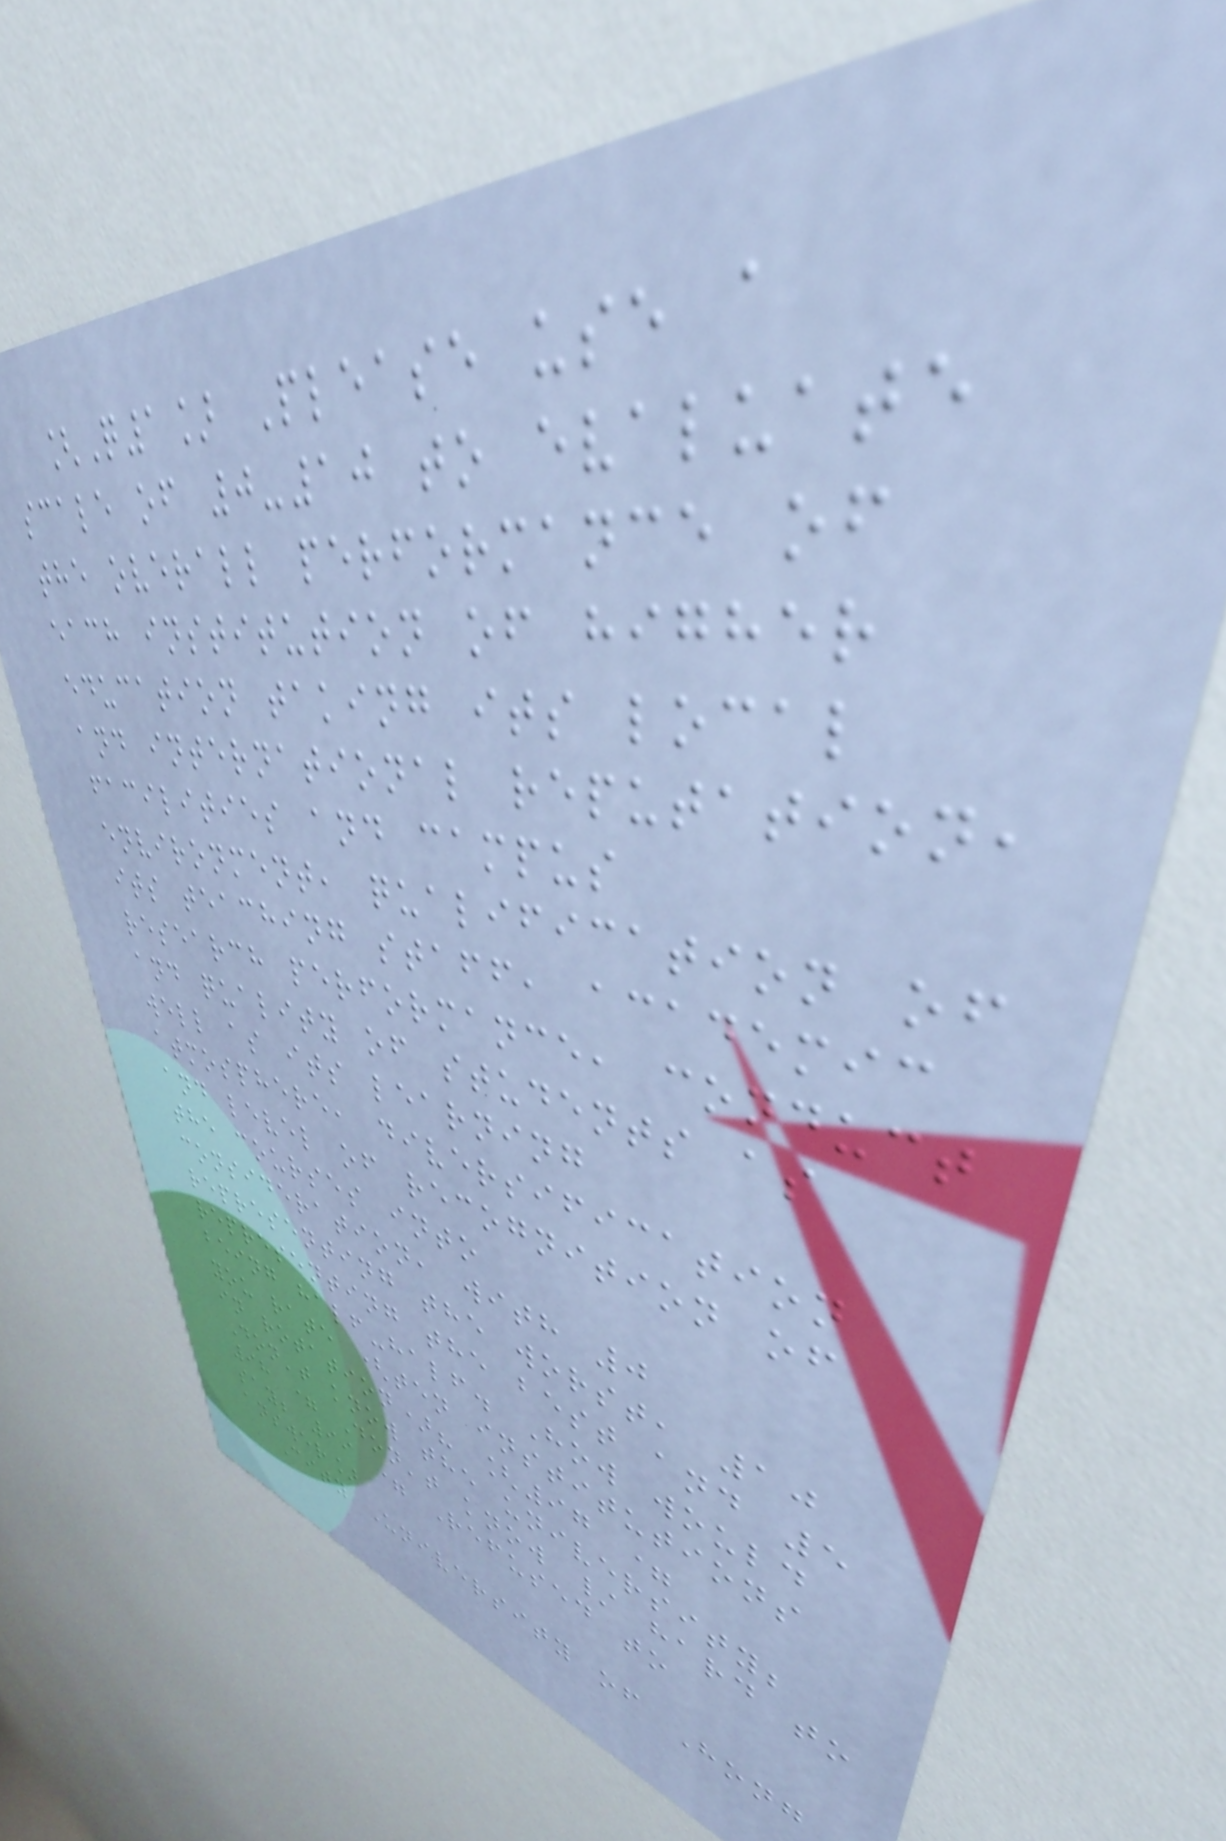[Q1] Please use a
scale of 0-10 to evaluate
the overall performance of
each institution of higher
education taking its local
and international reputation,
facilities and campus
environment, qualification of
its teaching staff, academic
research performance, conduct
and quality of students as
well as its learning
atmosphere, diversification
and level of recognition of
the courses into
consideration, with 0
representing the worst, 10
representing the best and 5
being half-half. How would
you rate (ten institutions
in rotation)? [97 =
Don't know the university;
98 = Don't know / hard to
say; 99 = Refused to
answer]
City University of Hong
